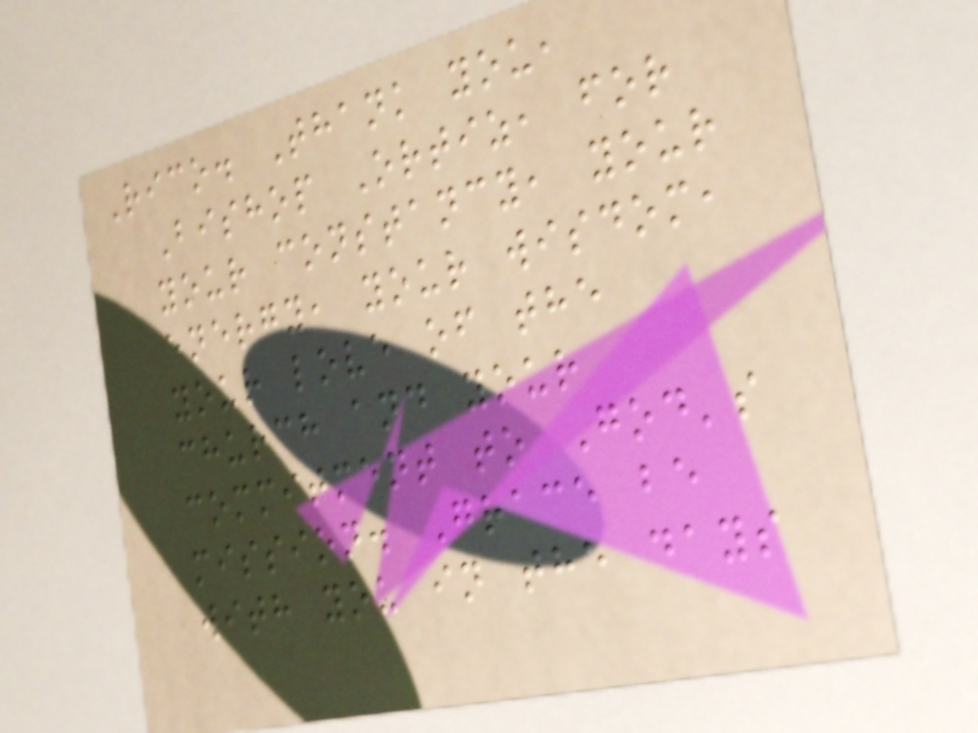Rico. Thank you,
Bishop Ortiz, for
your constancy, your
energy, your wisdom,
your love of the
church and your
commitment to God's
mission. Grace be
with you in the days
